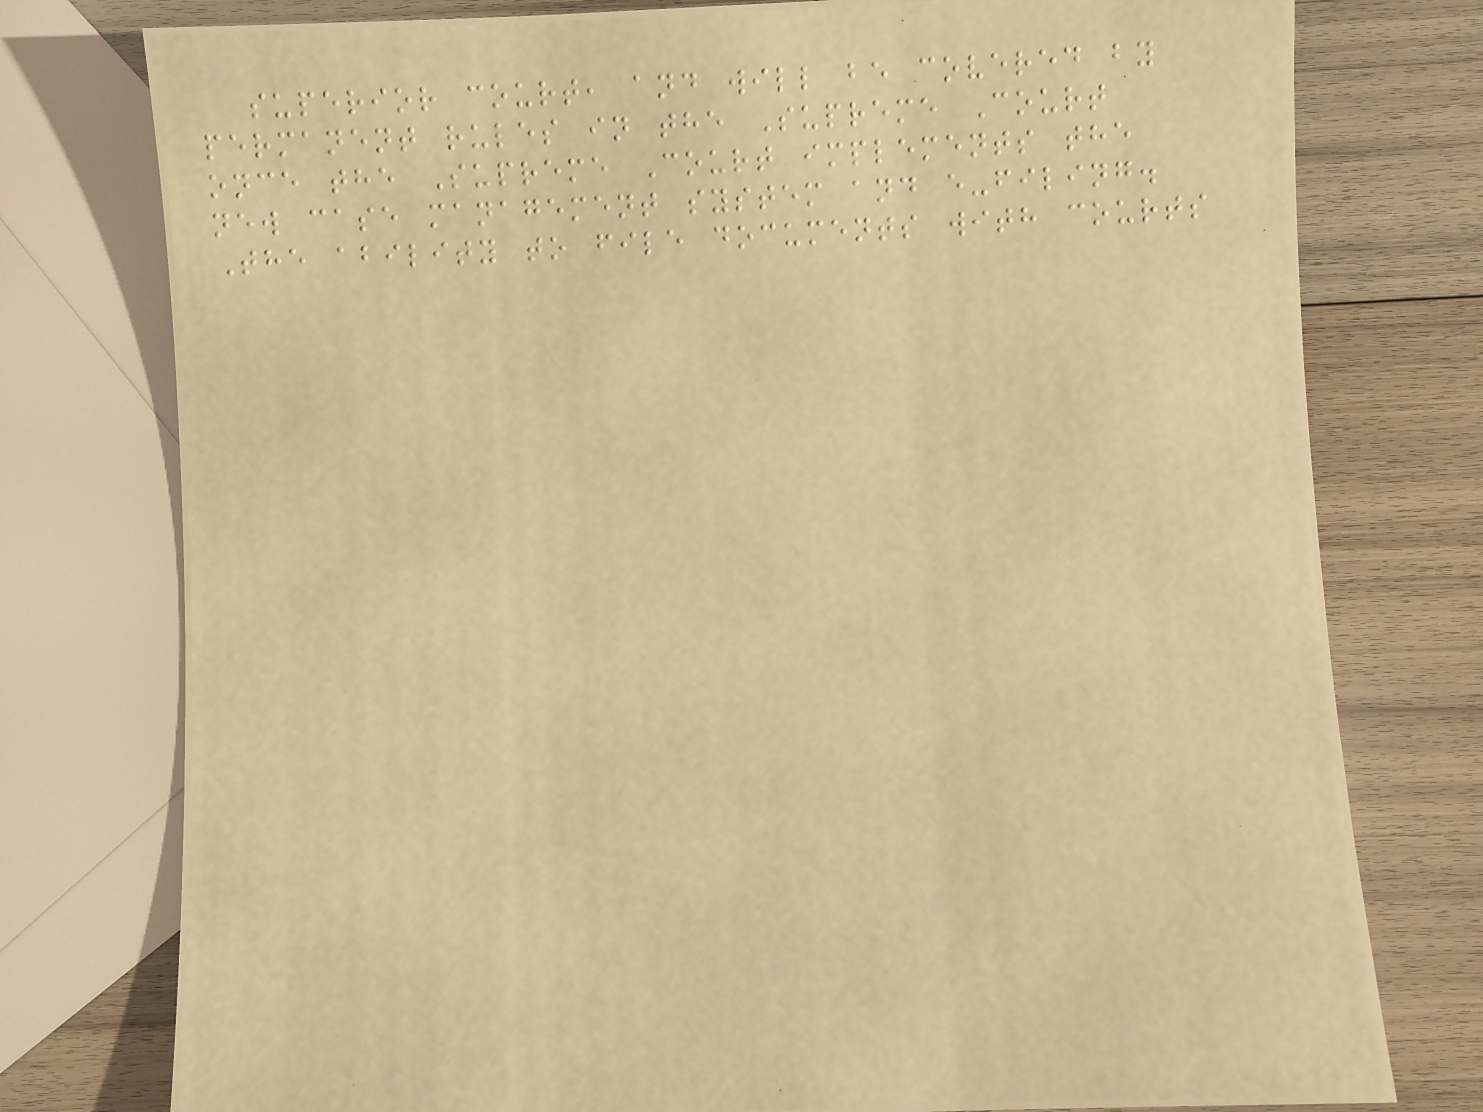superior court, and will be covered by
permanent rules in the Supreme Court
once the Supreme Court implements the
new case management system and e-filing.
The ability to file documents with courts
